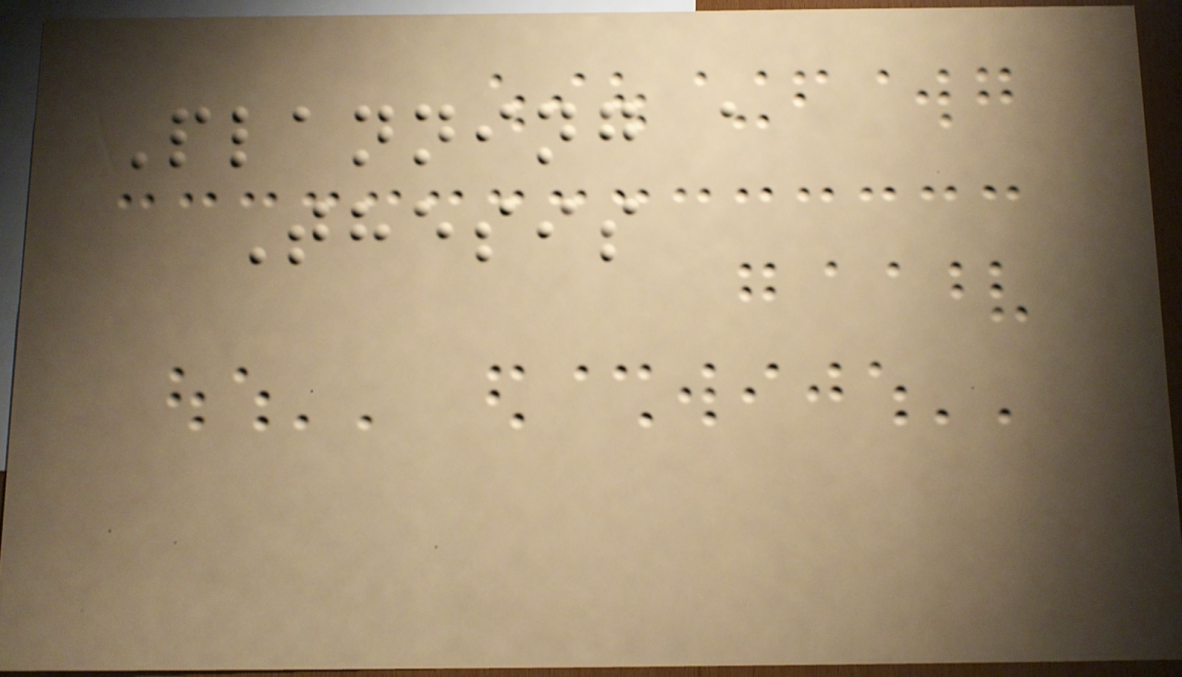Planning a
Thesis
